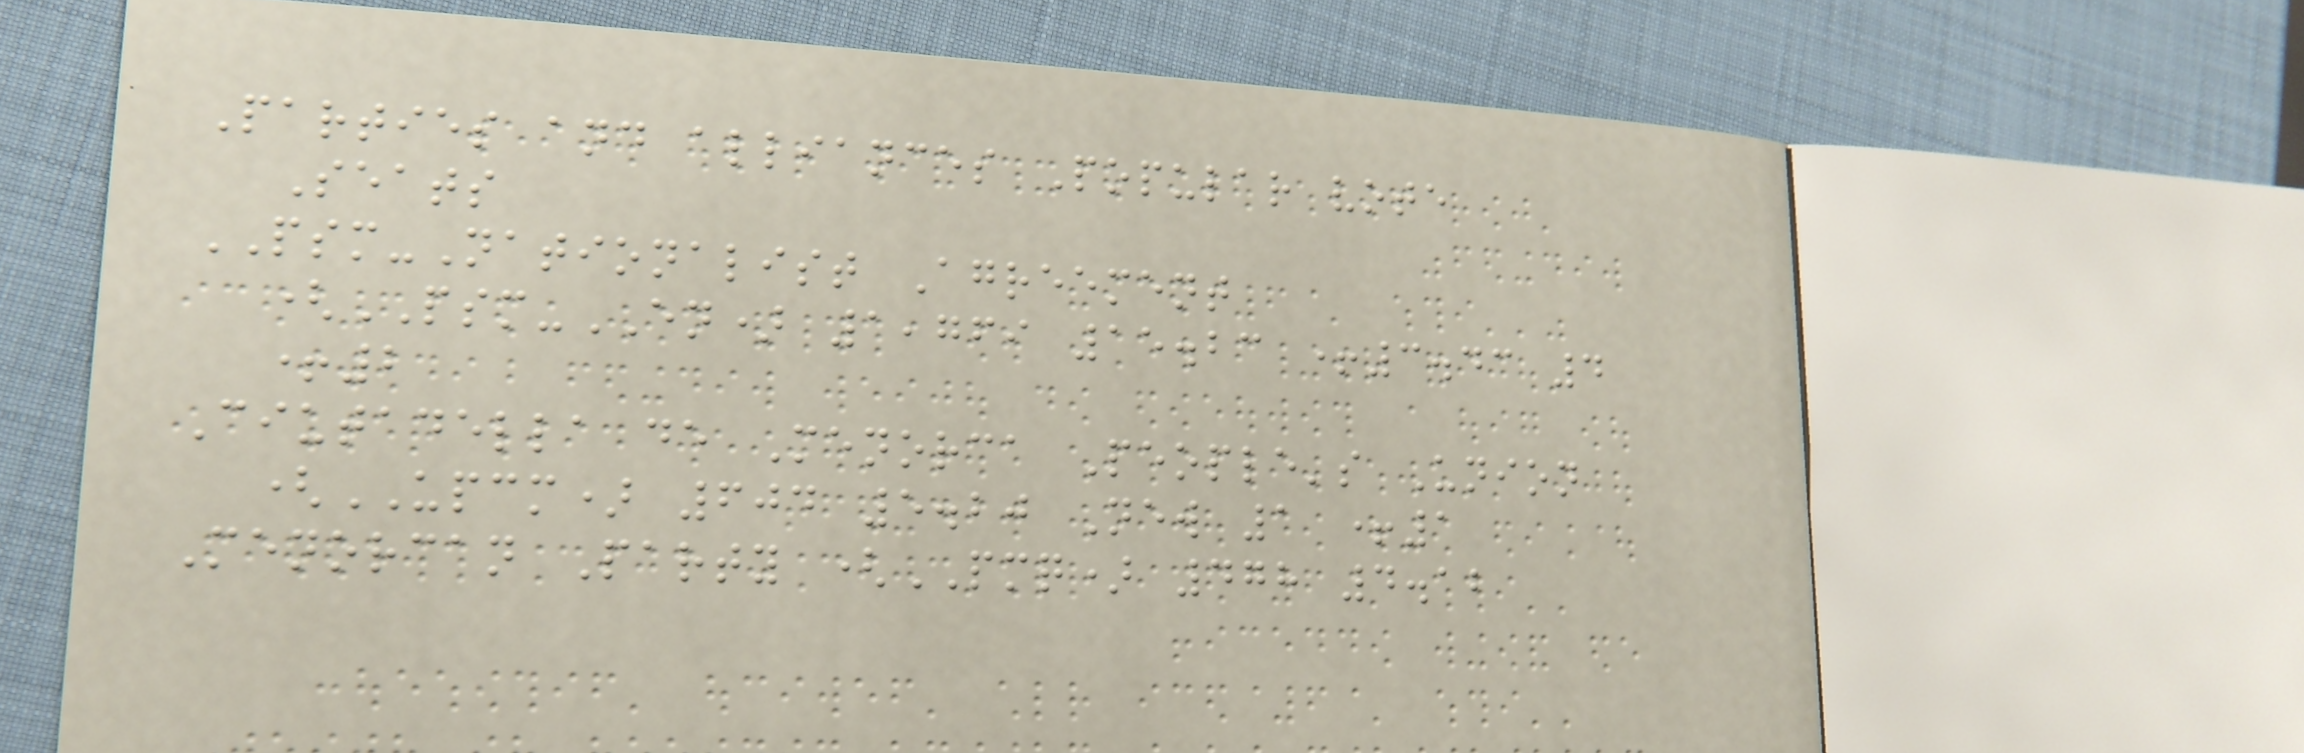Parties and alliances Popular vote
Seats
PSM-Nationalist Agreement
(PSM-EN) 1,769 15.23 +3.43 4
+2
Ciutadella de Menorca People's Union
(UPCM) 604 5.20 New 1 +1
Menorcan Party (PMQ) 478 4.12
